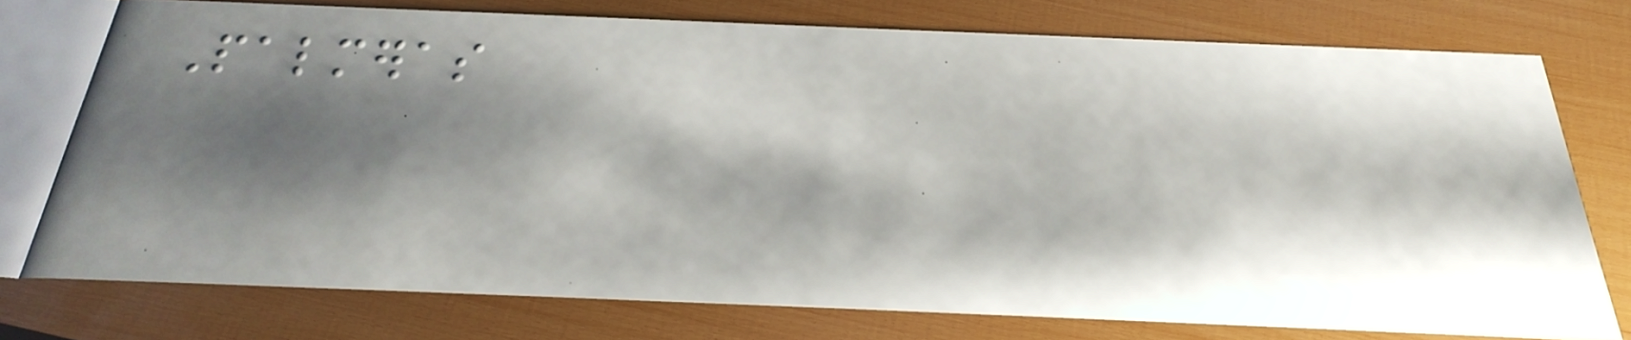Palmeras
